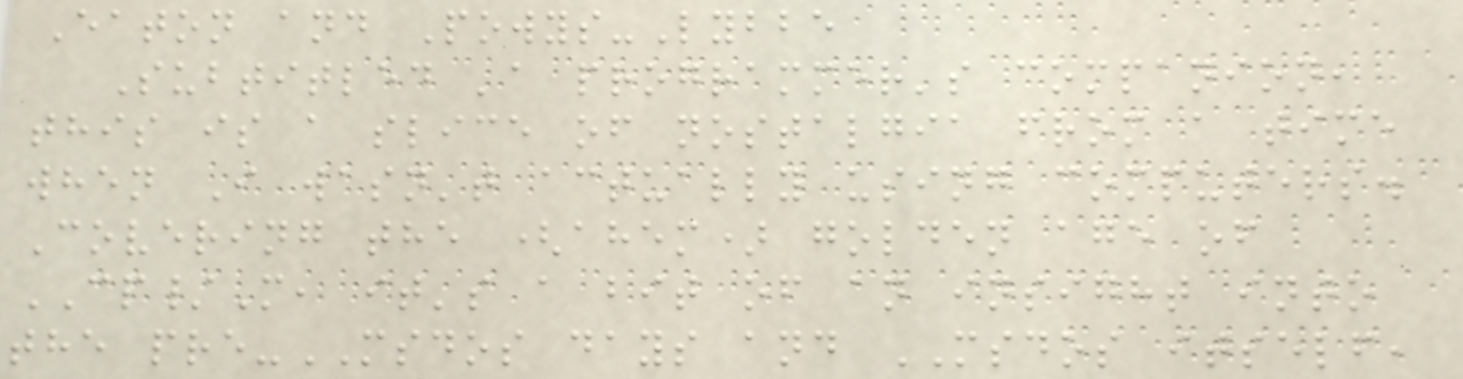Eaton and Powys-Lybbe
Subtitled 'a programmer's companion,
this is a slice of nostalgia from a time
when I wasn't actually using computers.
Covering the (ahem) golden age of
CP/M, it's a bit of an insight into
the pre-MSDOS days and MSDOS itself,
